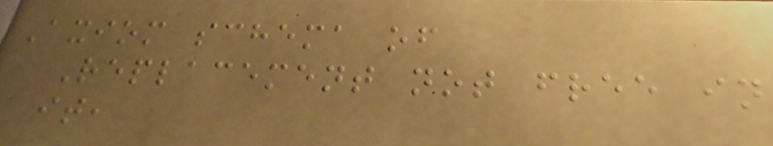Axiom schema of
Replacement not free in
it,
